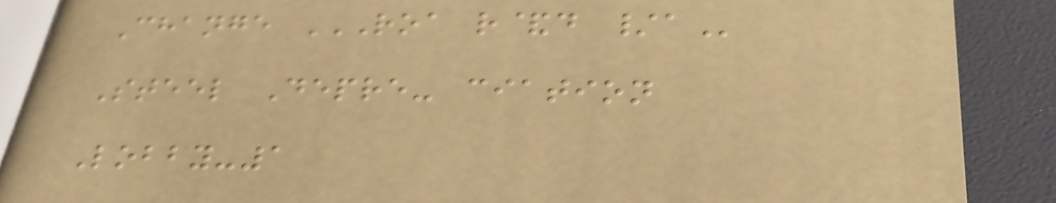Change ROA R&D /A
Steel Depre- ciation
Lobby-1
